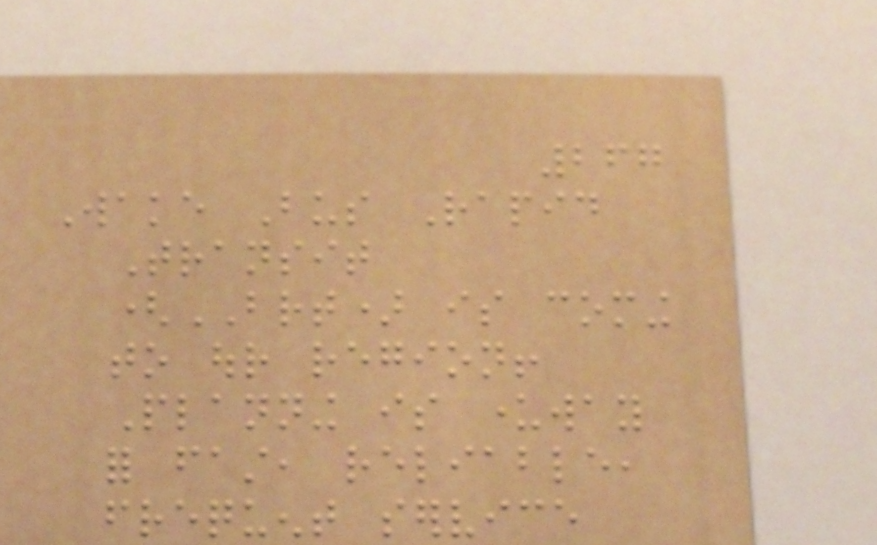267
Wake Bus Rapid
Transit
(BRT) is coming
to our region!
Planning is underway
for fast, reliable,
frequent service
